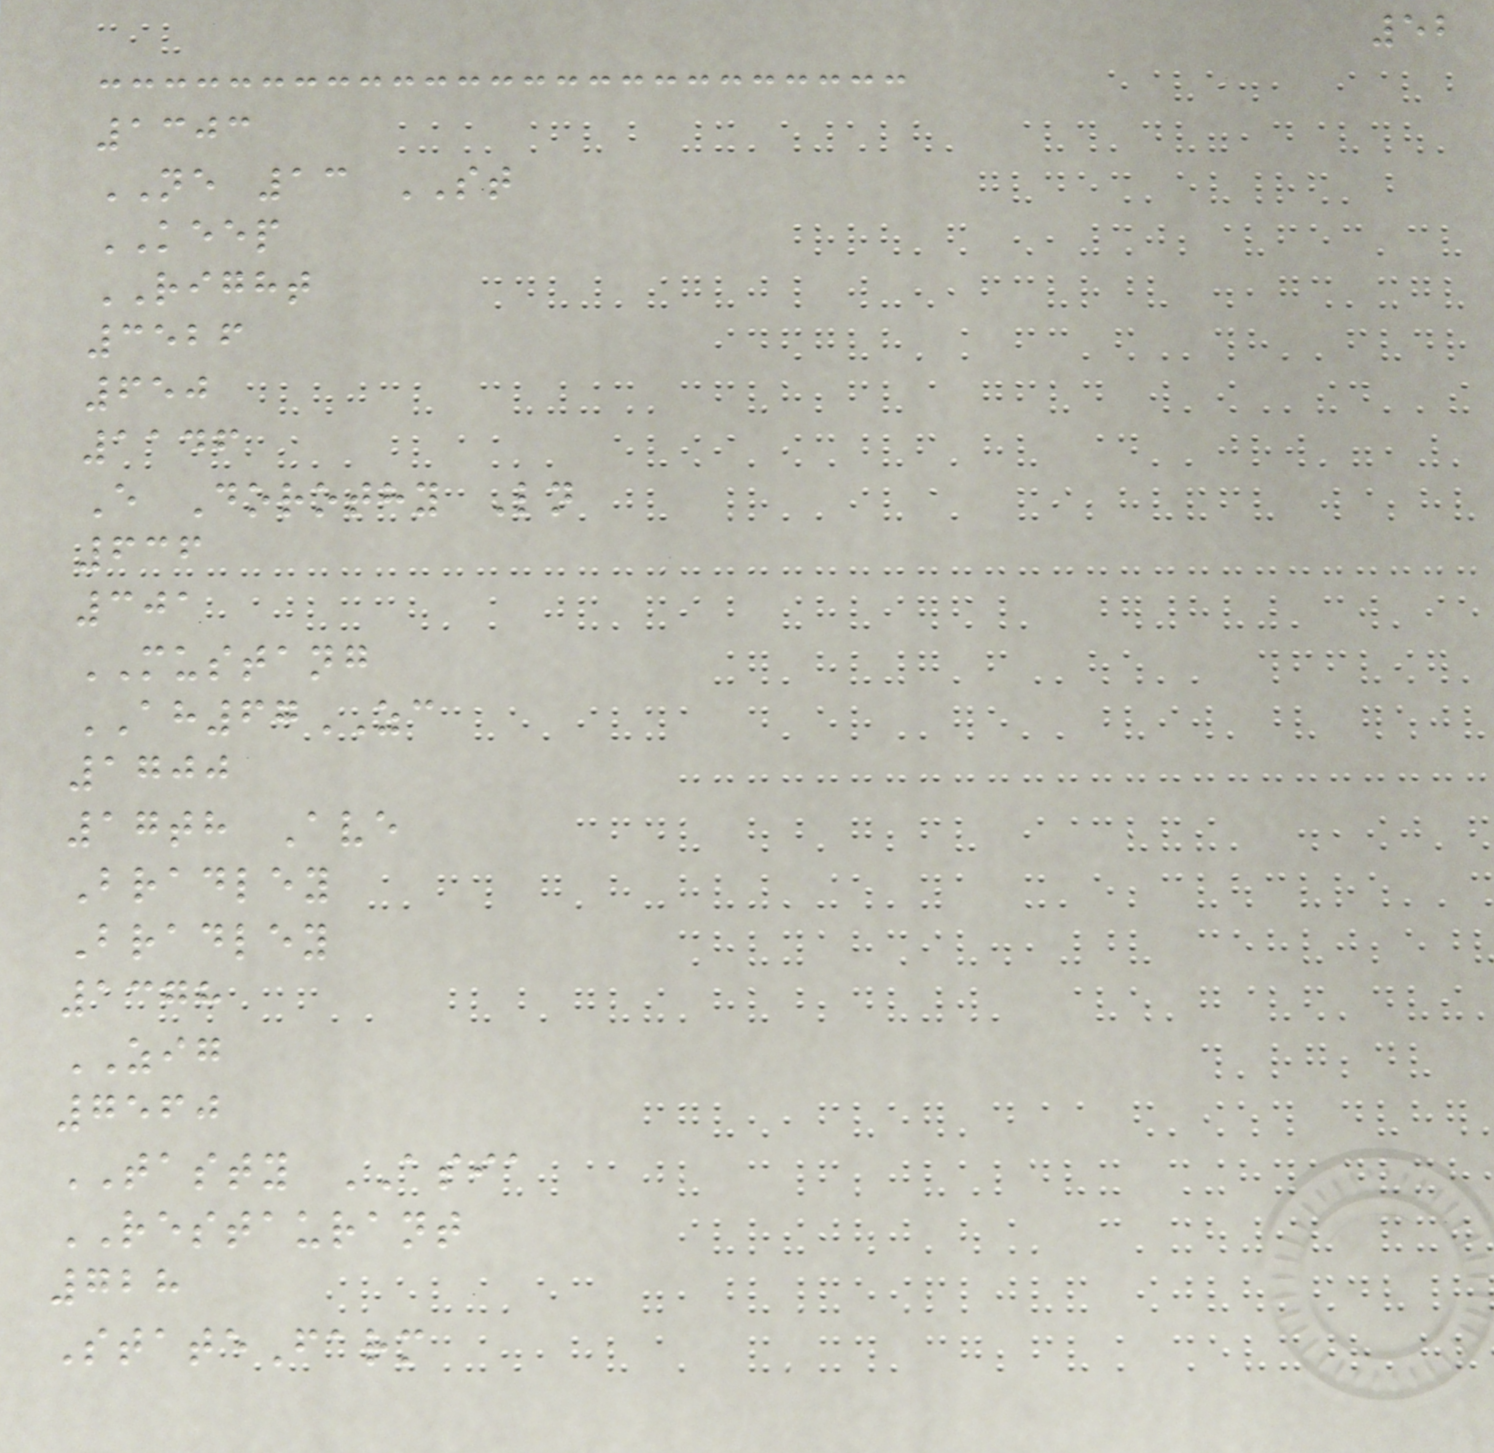52
1303
NE 13 ST
KEEP
RIGHT
3526
650
1146
E Dorothy Ln
636
301
MUSTANG
AH67ZC
1700
17th Ave
Bradley
Bradley
1378
ZIG
7560
TASTY ASIA
RESTAURANT
728
StateFarm
